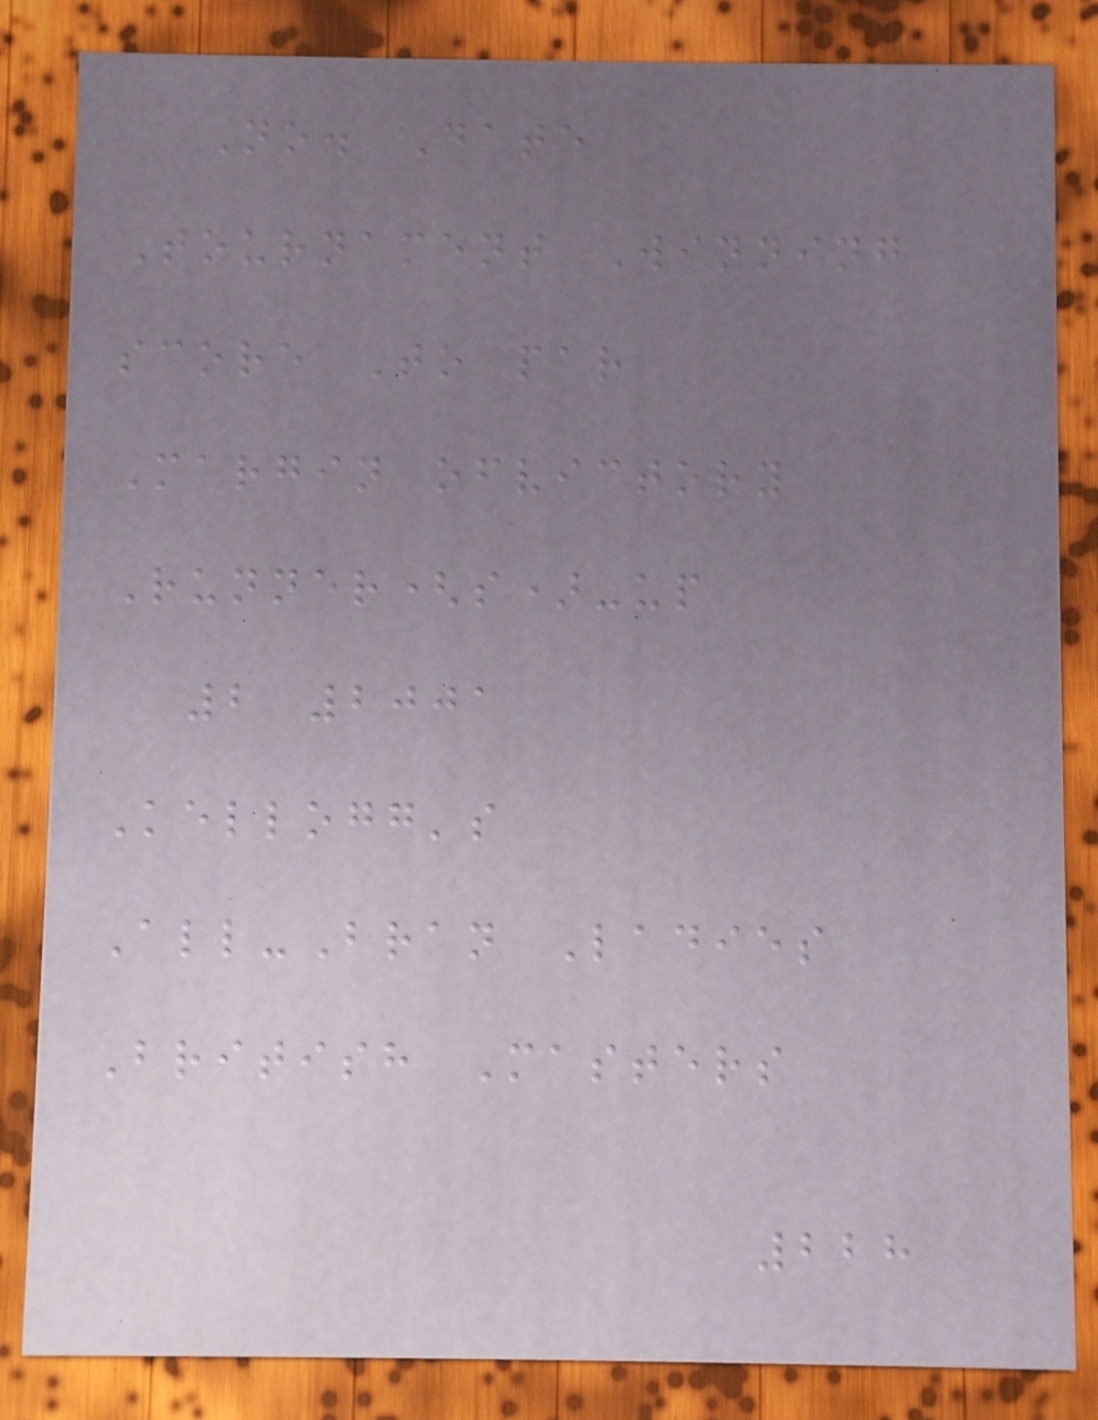No. Date
Tournament Winning
score To par
Margin ofvictory
Runner(s)-up
2 2001
Kellogg's
All-Bran Ladies
British Masters
228
